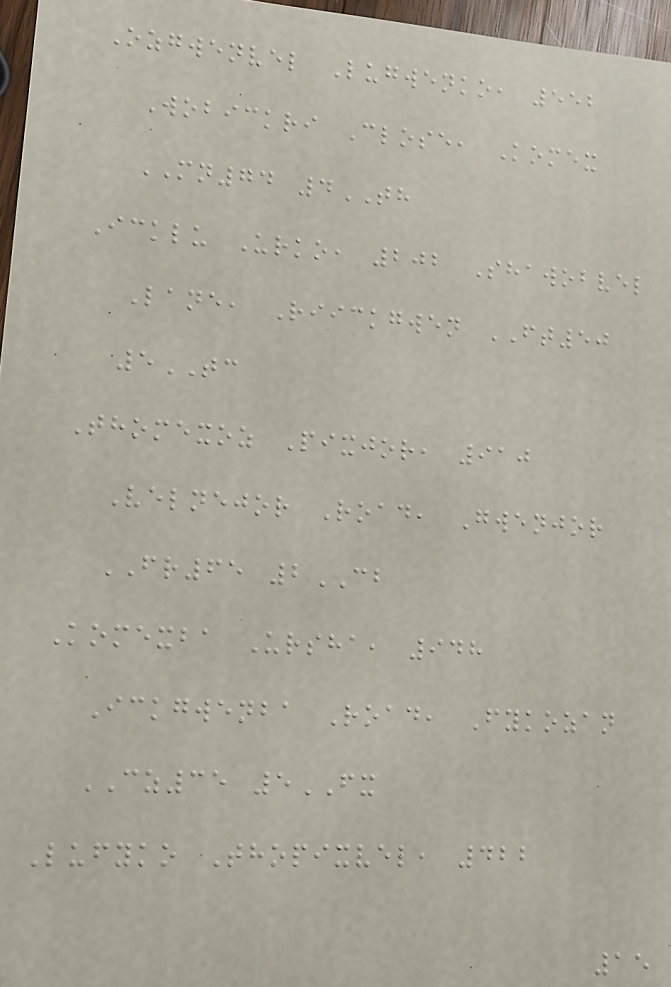Ozgwenvel Lugwenko, 552
Wobickri Close, Komex
MN74 4TH
Icklu Urko, 202 Shawobvel
Lane, Riickgwen FT50
5TC
Thomexoz Pixjor, 910
Velnejor Road, Gwenjor
FR65 2CB
Komexba Ursha, 948
Ickgwenba Road, Fykozan
CZ35 5FX
Lufyko Thopixvel, 422
15
